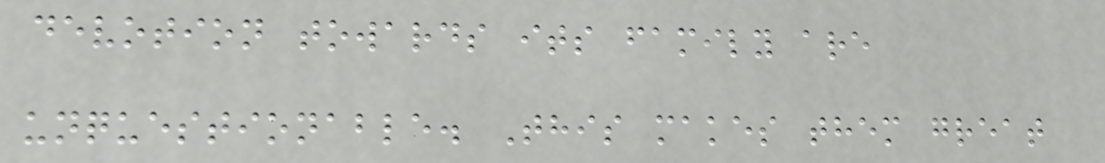devotion towards its family are
unquestionable. This makes them great
